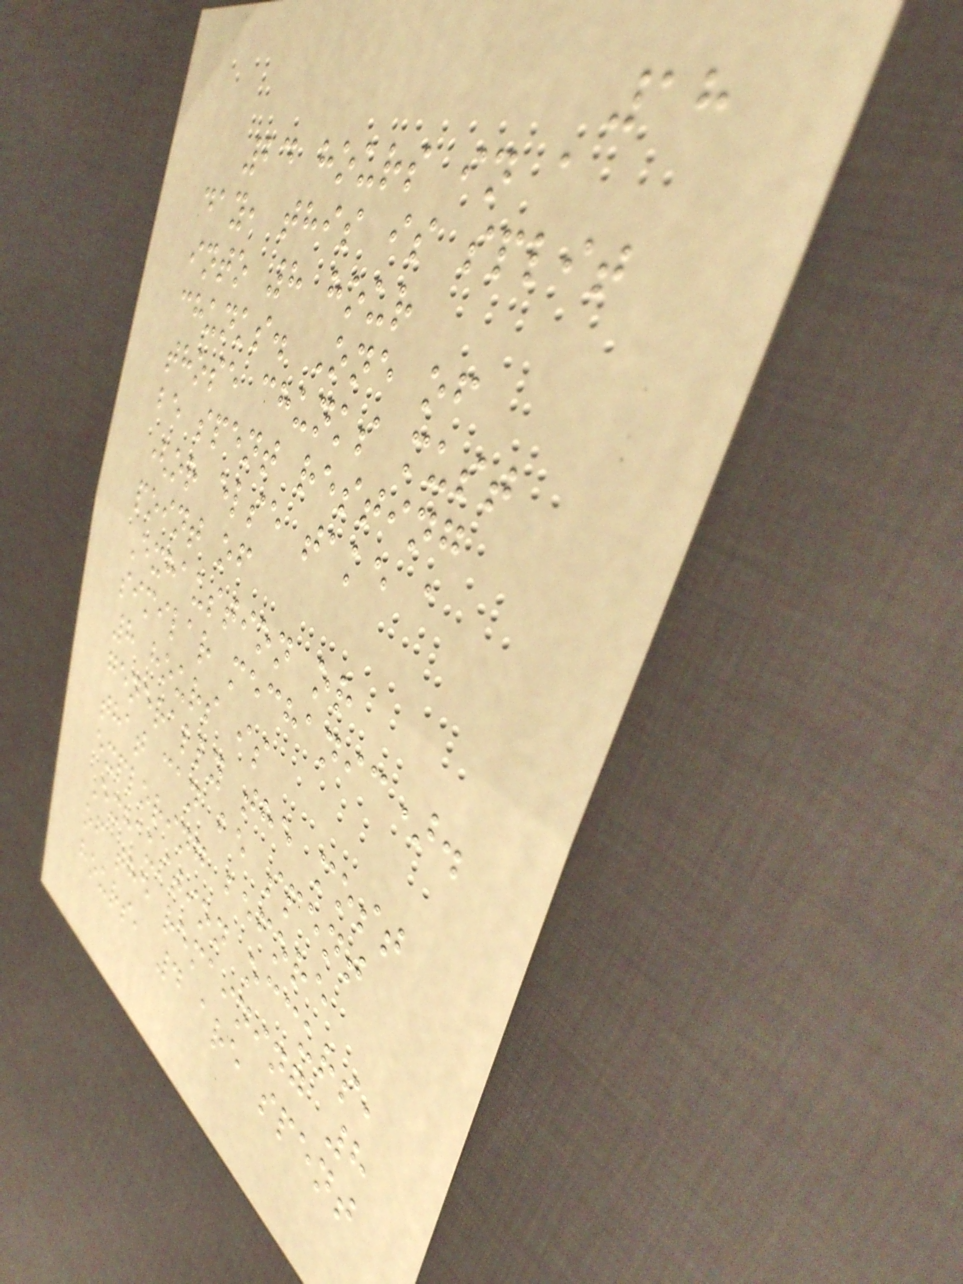18
24 hours in a
day, this is split
into 8 hour
chunks. One of
those chunks must
be spent resting
(or else take a
point of
Exhaustion or
similar mechanic).
8 hours is
generally the most
that can be spent
exploring before
Exhaustion occurs,
of the remaining 8
hours, 4 are spent
